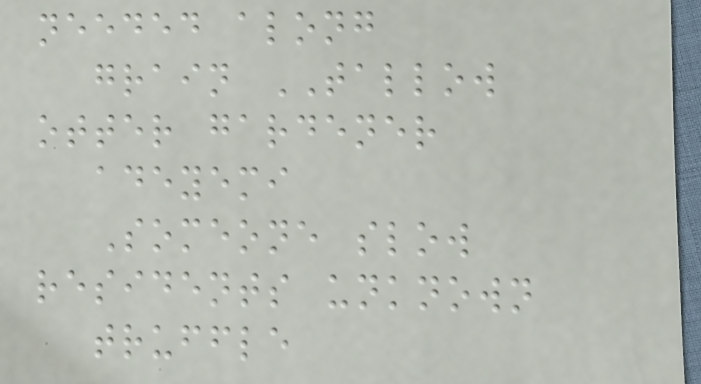needed along
grain TALLOW
otter gardener
adeyemi
Someone slow
residents unknown
truffle
